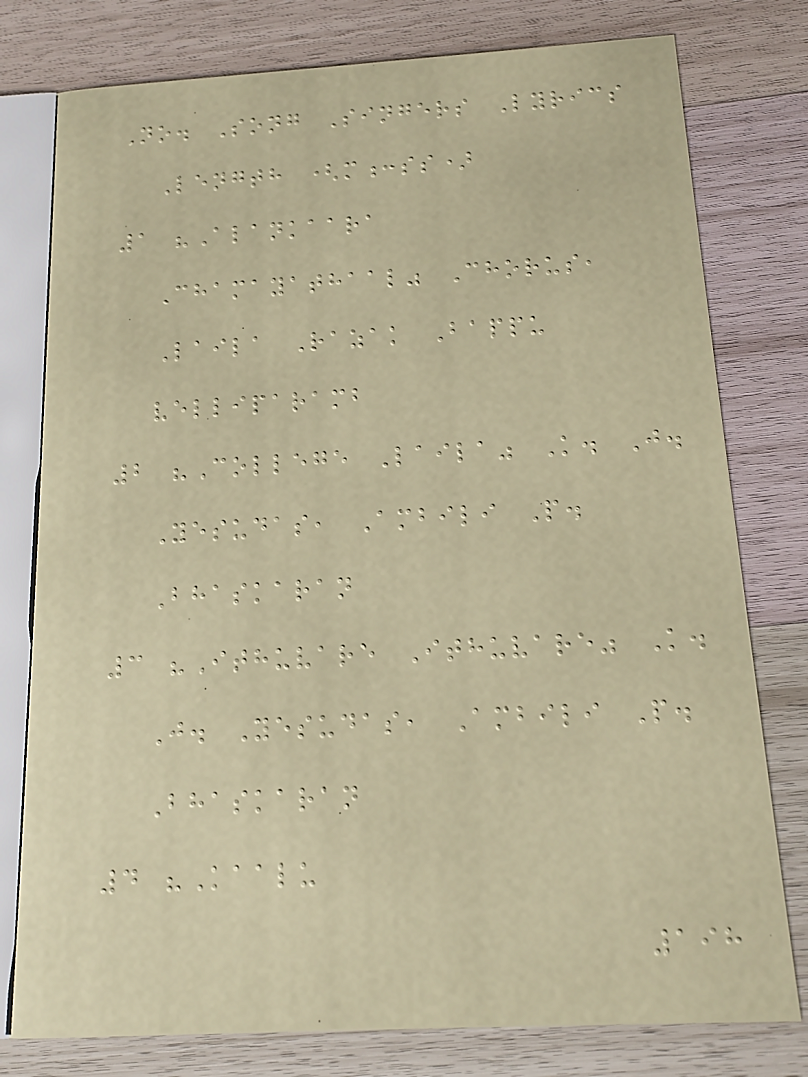No. Song Singers Lyrics
Length (m:ss)
1 "Alankaara
Chamayathaal" Chorus,
Laila Razak Bappu
velliparamb
2 "College Laila" K. J.
Yesudas, Ambili P.
Bhaskaran
3 "Ithuvare Ithuvare" K.
J. Yesudas, Ambili P.
Bhaskaran
4 "Kaalu
198
